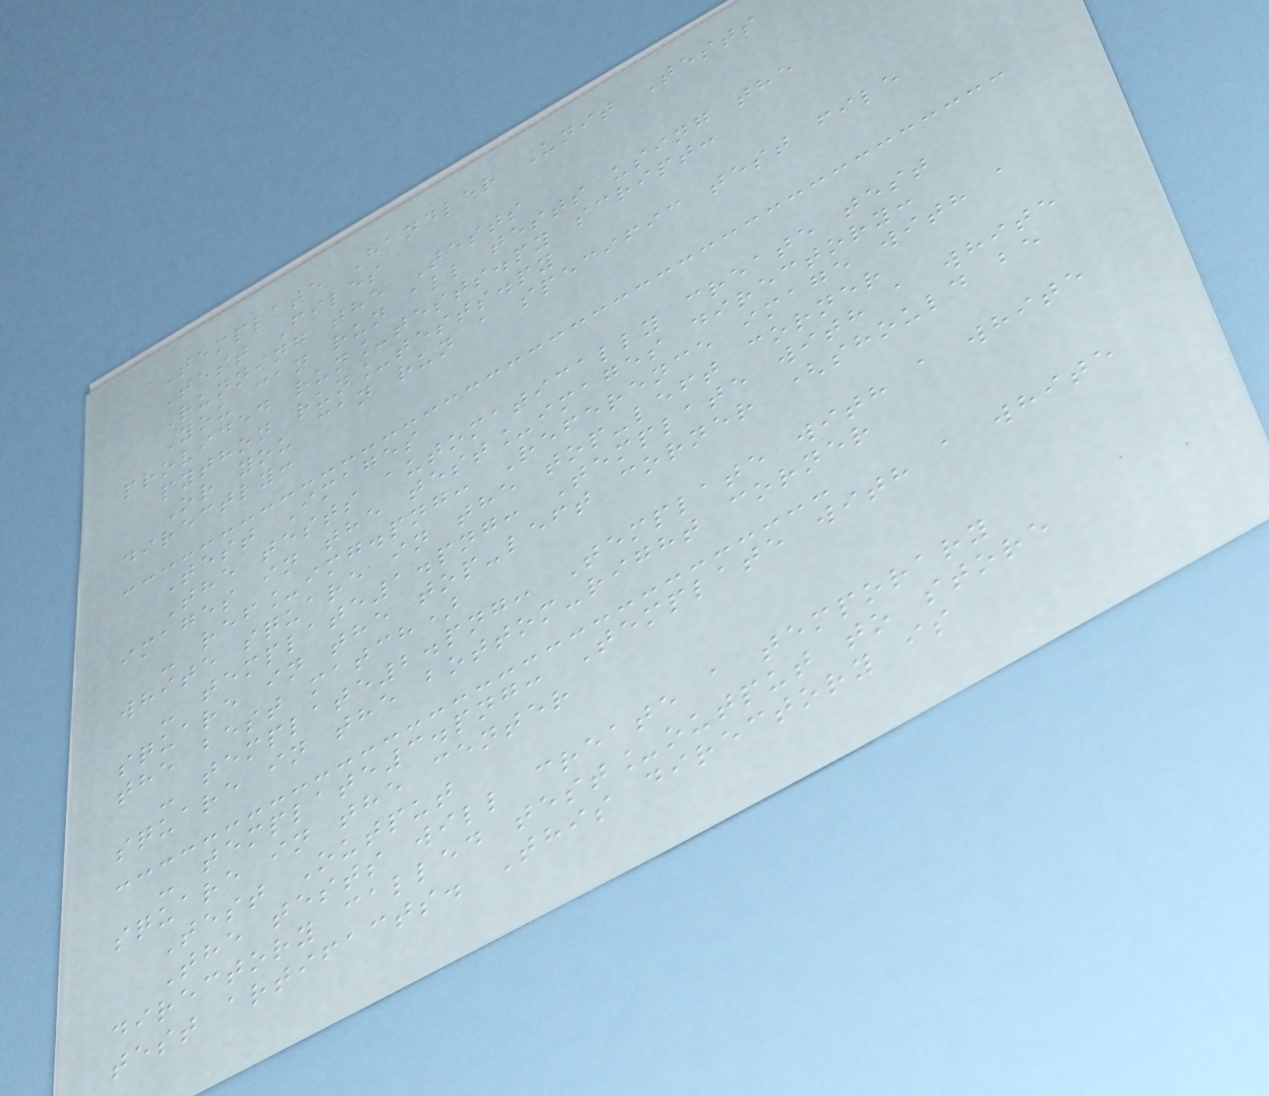Template Handler Unit Tests
Test Files
Running the Tests
You can run all tests using the
provided run_tests.py script:
python run_tests.py
Or you can run a specific test file
directly:
Test Images
The tests automatically create test
images in the test_images directory:
- ref_img.png: Reference image with a
white square in the top-left corner
- template1.png: Template with a white
square in the top-left corner (should be
the best match)
- template2.png: Template with a white
square in the bottom-right corner
- template3.png: Template with a white
square in the center
Test Output
The tests will create a temporary
directory called test_output to store
test artifacts. This directory is
